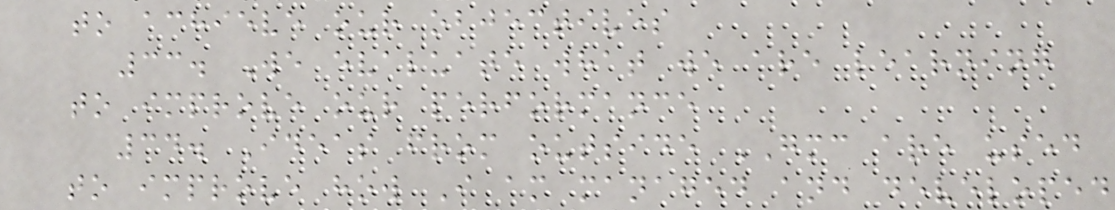to achieve our objectives
33. We evaluate what we are learning
to improve our performance
34. Ideas from outside GMC are used
to improve how I am managed and developed
